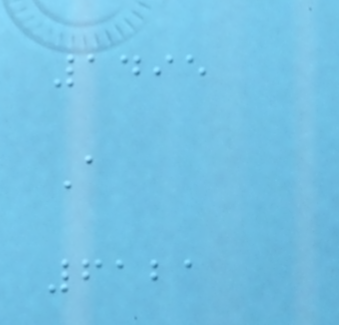1495
A
6121
